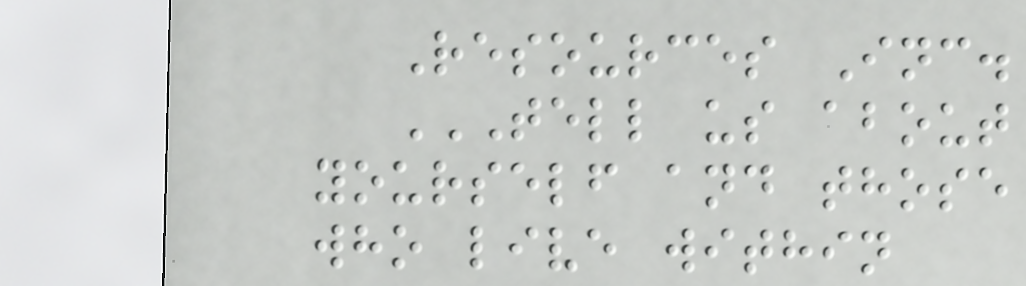Resources Inc.
TELL US ABOUT
YOURSELF AND THOSE
WHO LIVE WITHIN
